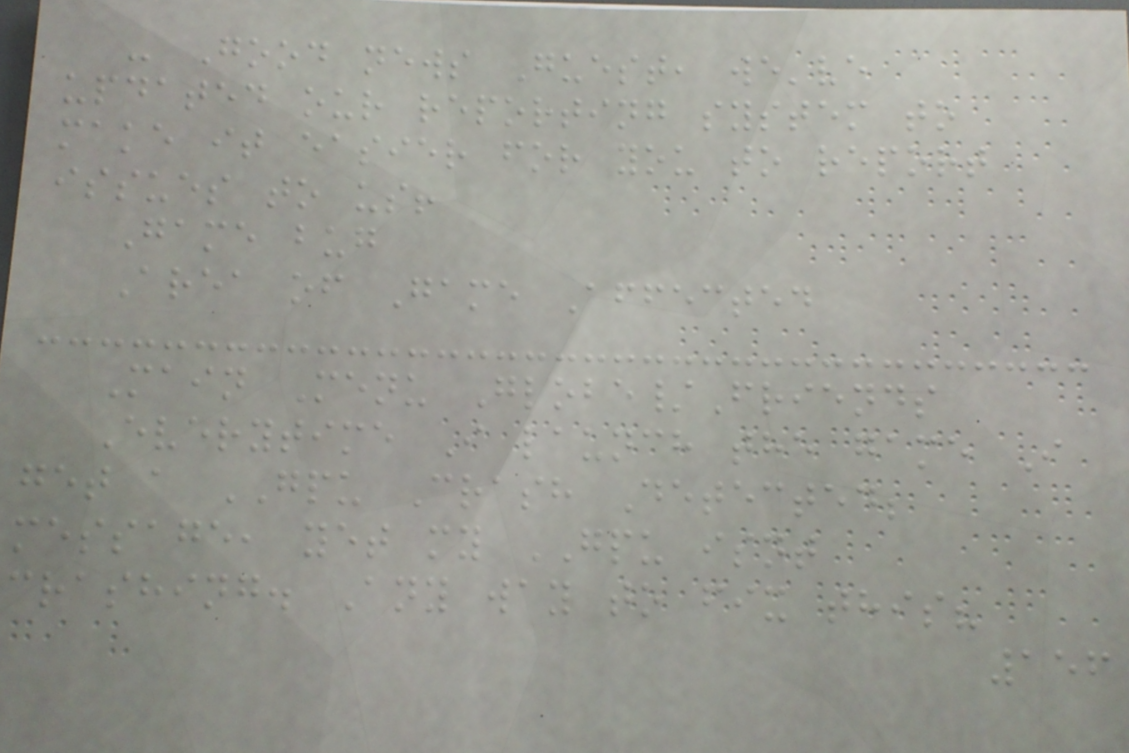- Good news Guest, we've
updated our reporting system to
make it easier for you to report
issues to us!
Game bug
Area of Game Affected
Main Menu Globe/Friends
Everytime I launch the game I
get a GPU Crash Detected;
message, yet my GPU isnt
crashing. Any way to fix this?
156
